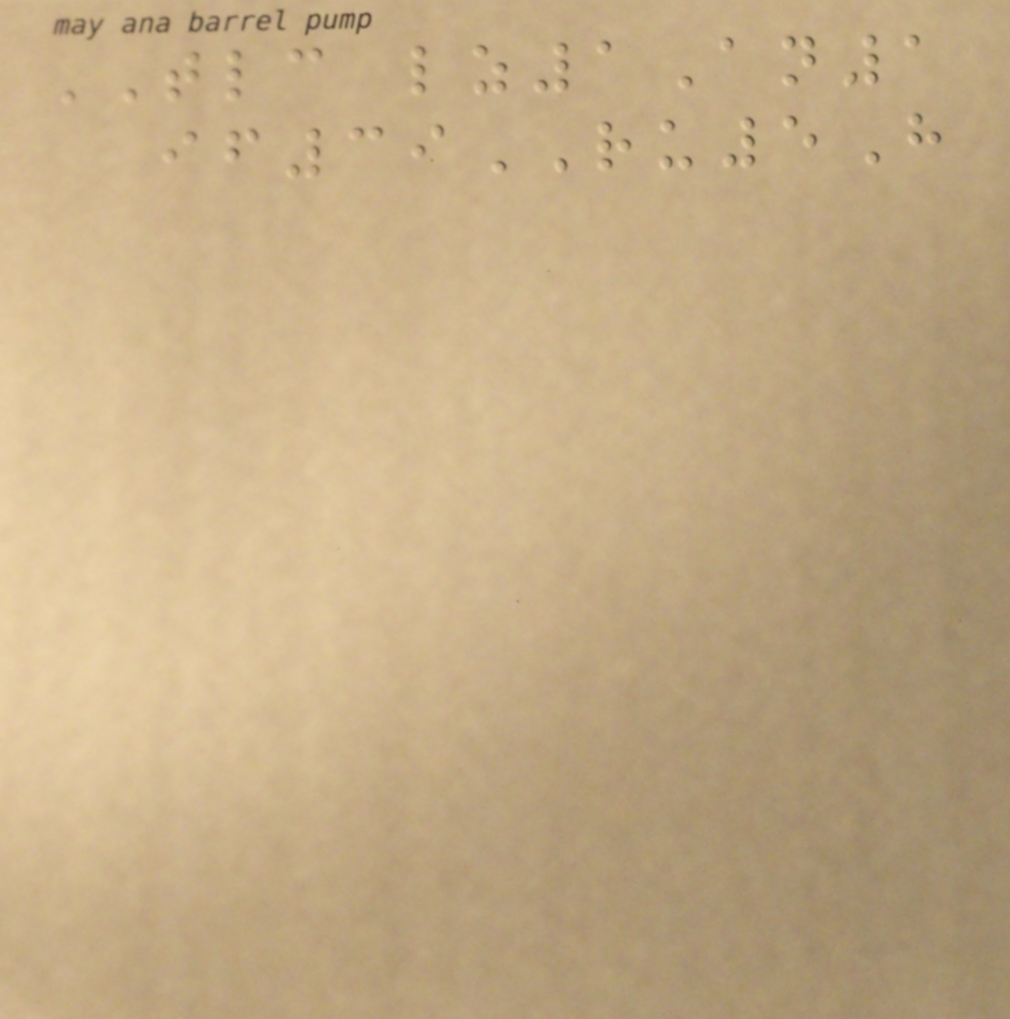TLC lz1An1
if39RU5H
